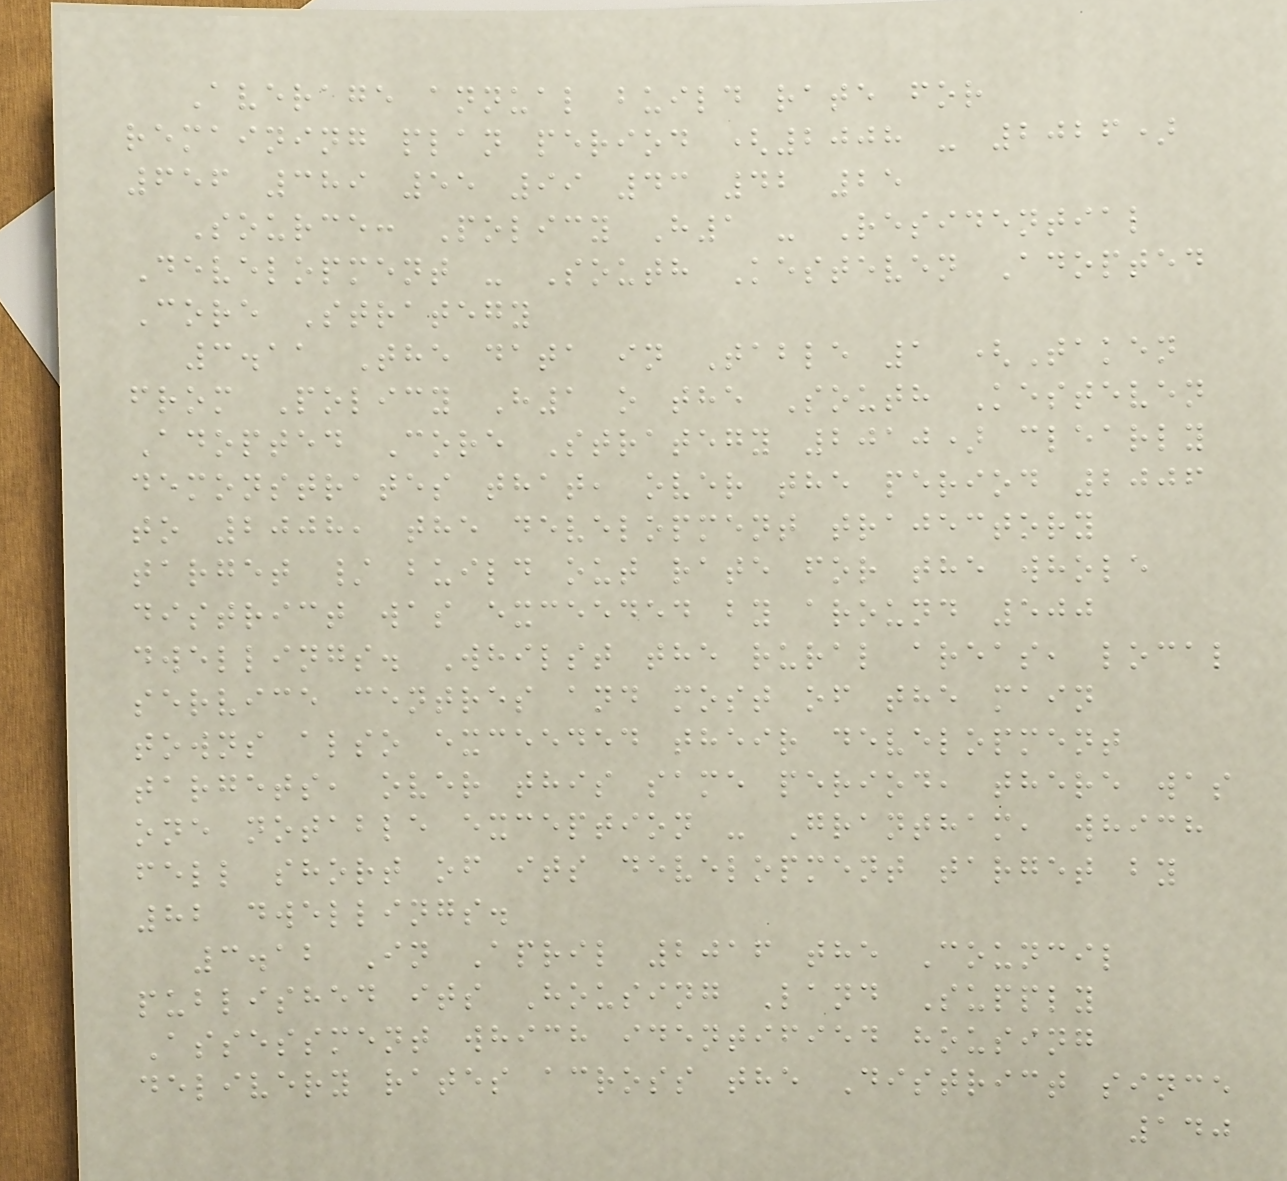Average annual build rate for
remaining plan period (2008 - 2026)
656 389 55 99 43 42 25
Source: Policy H1 - Residential
Development - South Kesteven Adopted
Core Strategy
3.11 The data in Table 1 (Taken
from Policy H1 o the South Kesteven
Adopted Core Strategy 2010) clearly
demonstrates that, over the period 2006
to 2008, the development trajectory
target / build out rate for the whole
district was exceeded by around 500
dwellings. Whilst the rural areas, local
service centres and most of the main
towns also exceeded their development
targets, over this same period, there was
one notable exception - Grantham, which
fell short of its development target by
82 dwellings.
3.12 In April 2016 the Council
published its Housing Land Supply
Assessment which identified housing
delivery rates across the District since
140
